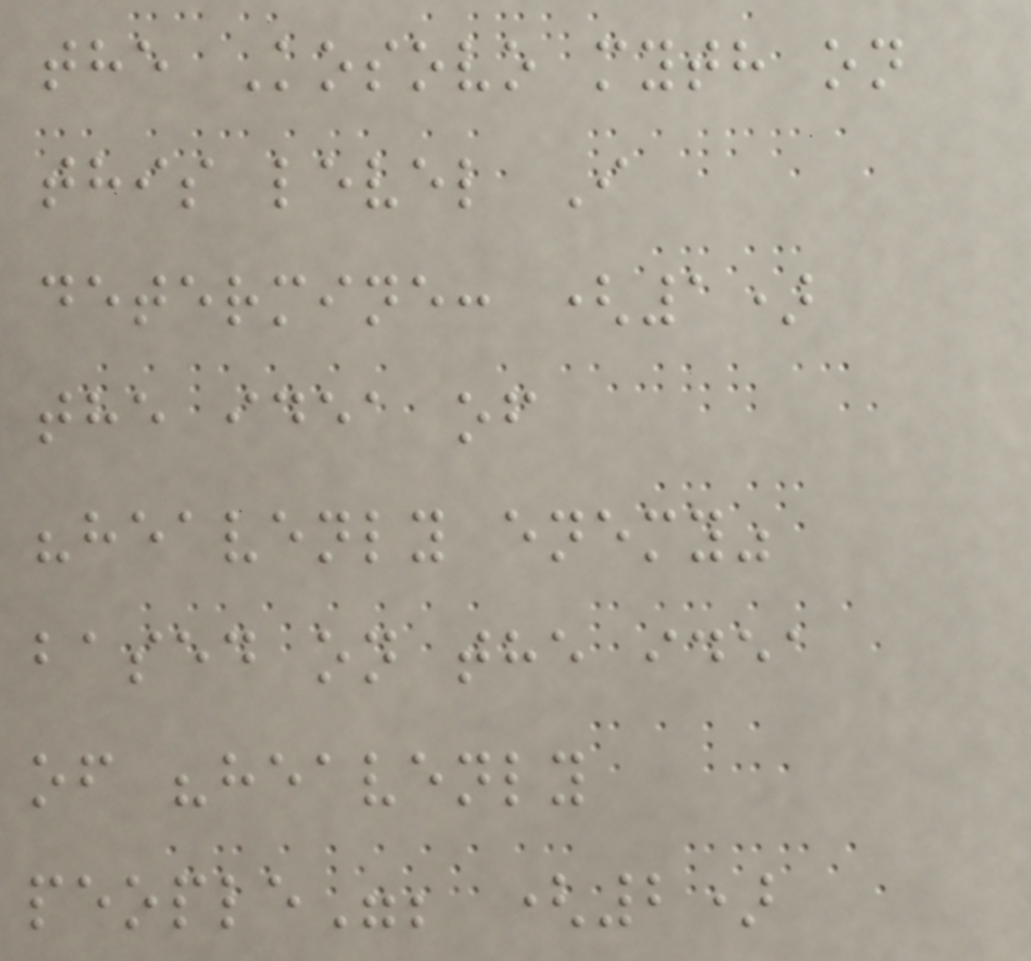the Kosovo myth on
this level I
determine: (1)
the idea of
"heavenly enemy"
based on the idea
of "heavenly
people"; (2)
